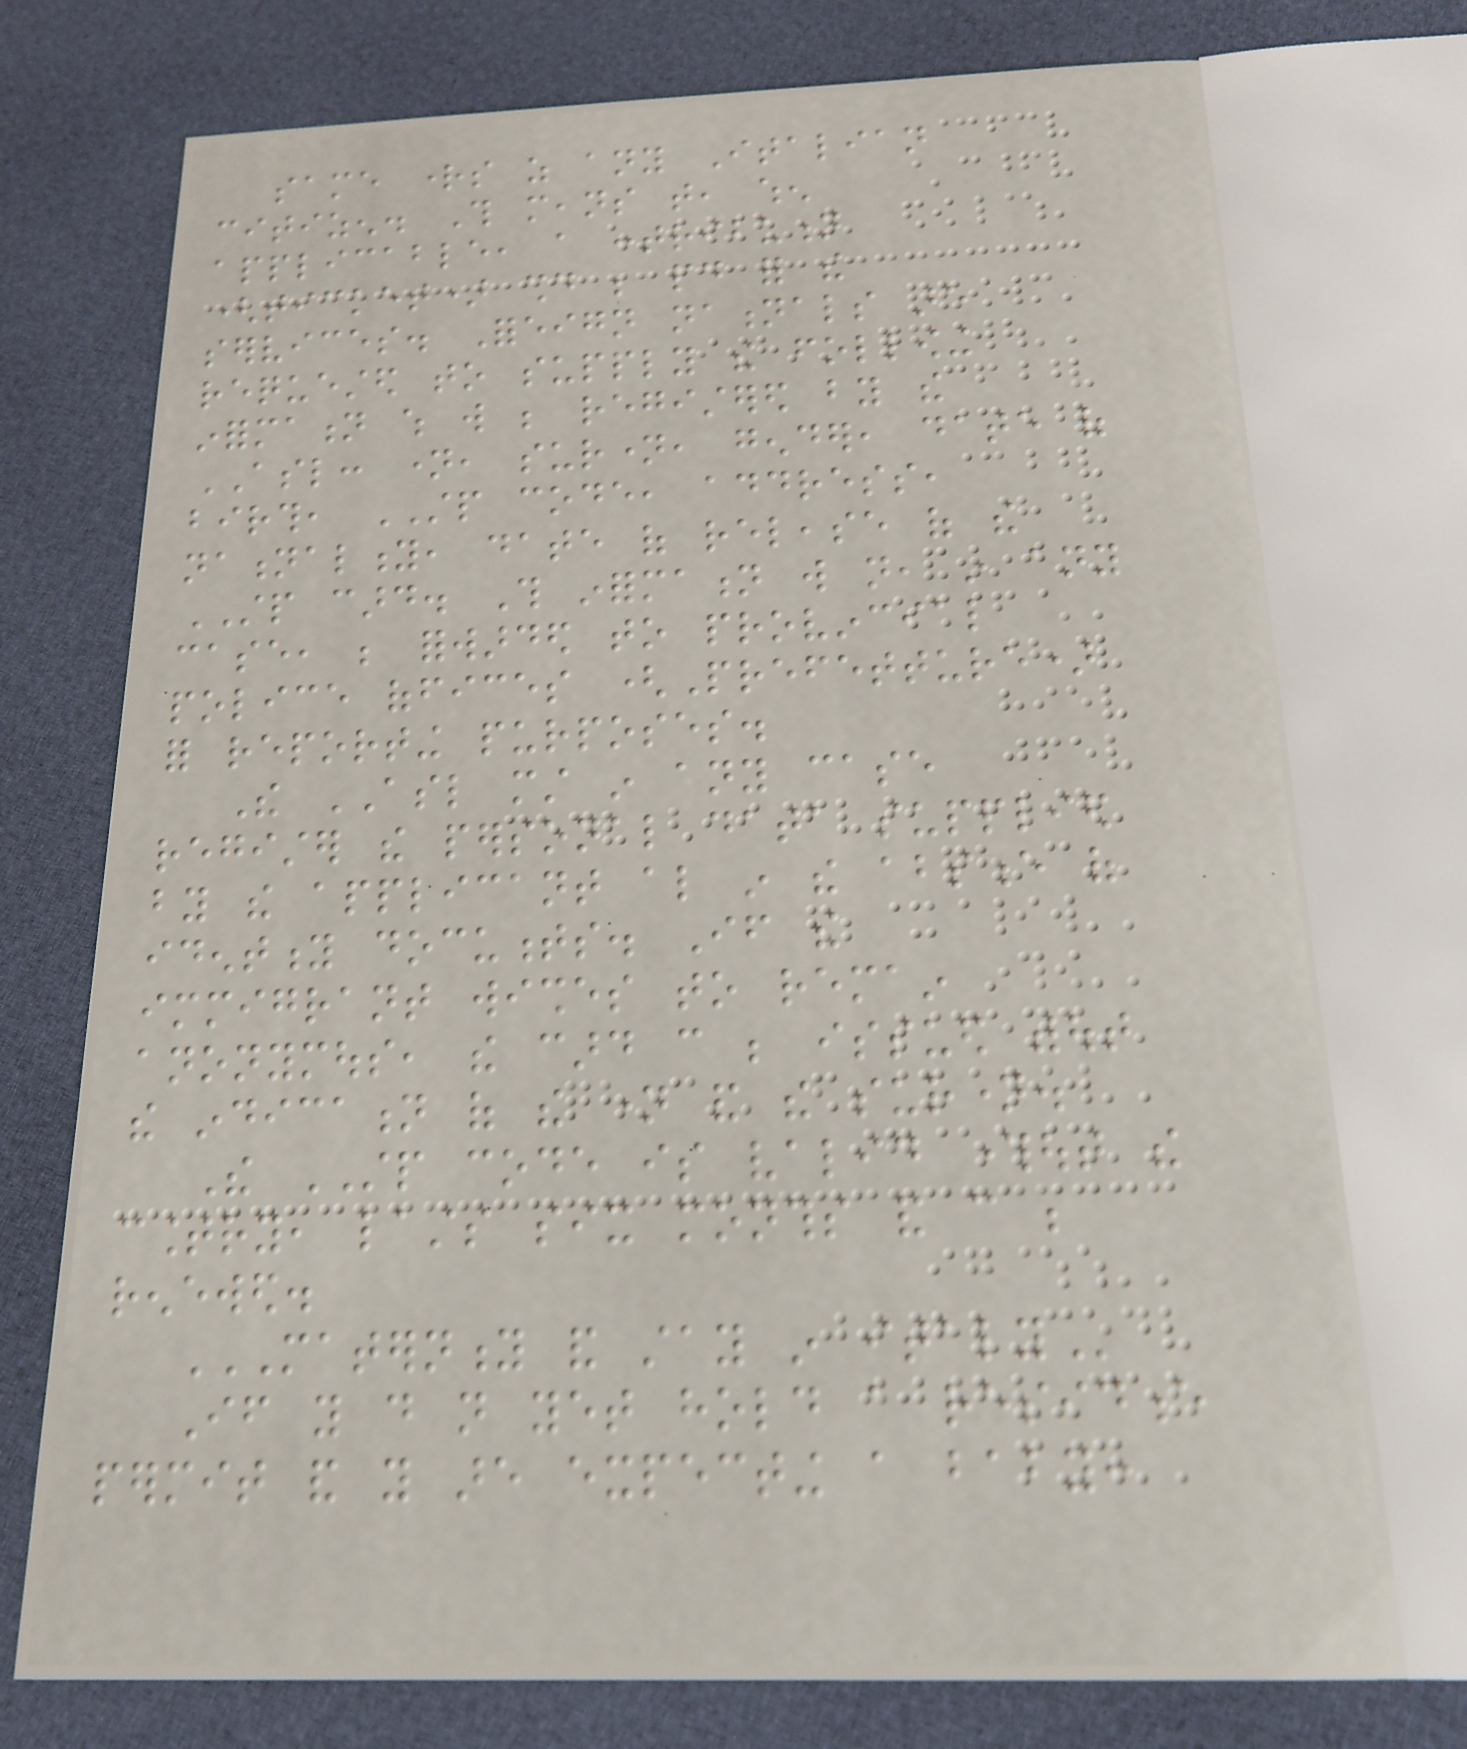same rights as any Italian
citizen. This means that, when
applicable, a contribution
(ticket) should be paid for the
services. Foreign nationals are
requested to supply the following
information which will be registered by the
ASL: name, surname, gender, date of
birth, STP code, address,
nationality, date of release of the
STP card. This information will not, in any
case, be forwarded to provincial
police offices (Prefetture)
for reporting purposes.
The ASL must in any case
register the personal data supplied
by the applicant also in the absence of
identity documents. If the
immigrant wishes to remain
anonymous, the card can be issued without
the indication of the name and the surname.
The STP code is valid throughout the
country, lasts six months and can be
renewed.
MATERNITY AND STAY IN ITALY
If you do not yet hold a residence
permit and you are expecting a baby:
